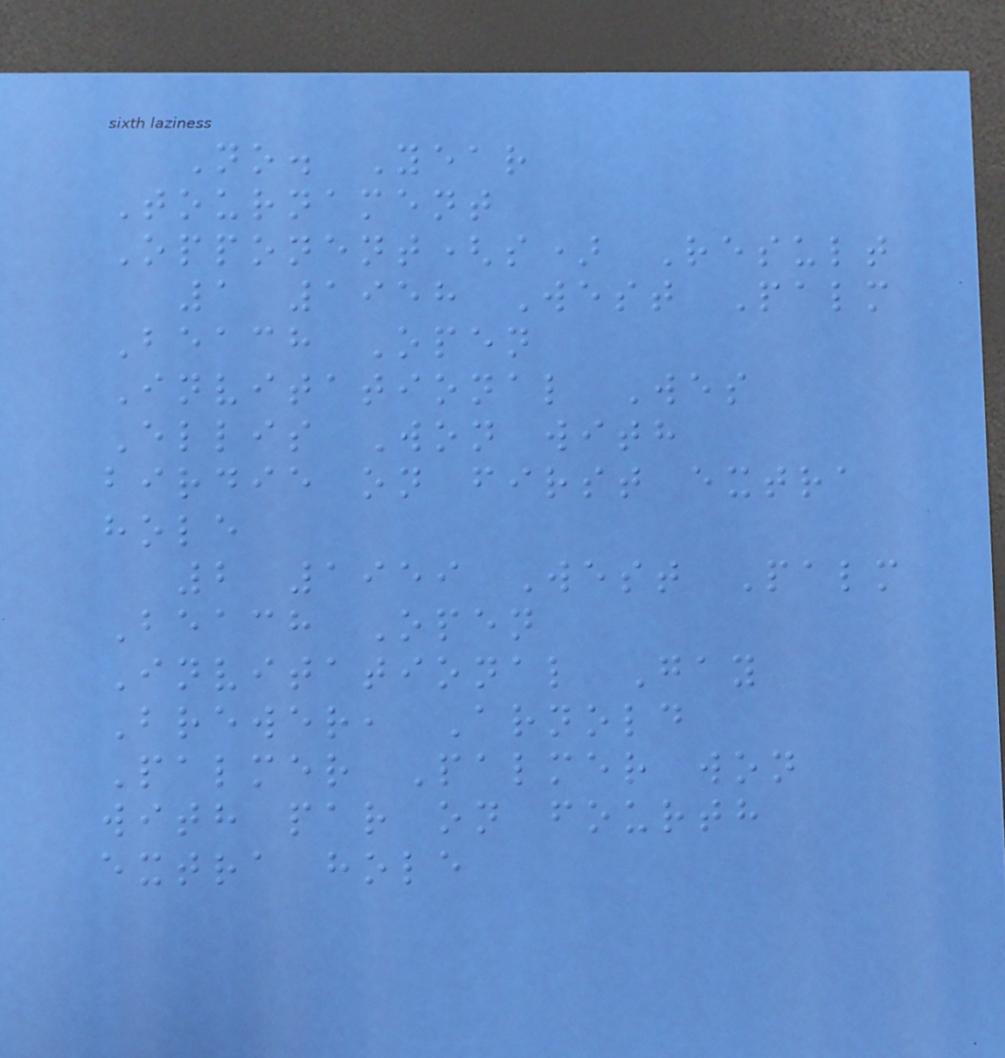No. Year
Tournament
Opponent(s) Result
1 1958 West Palm
Beach Open
Invitational Wes
Ellis Won with
birdie on first extra
hole
2 1959 West Palm
Beach Open
Invitational Gay
Brewer, Arnold
Palmer Palmer won
with par on fourth
extra hole
